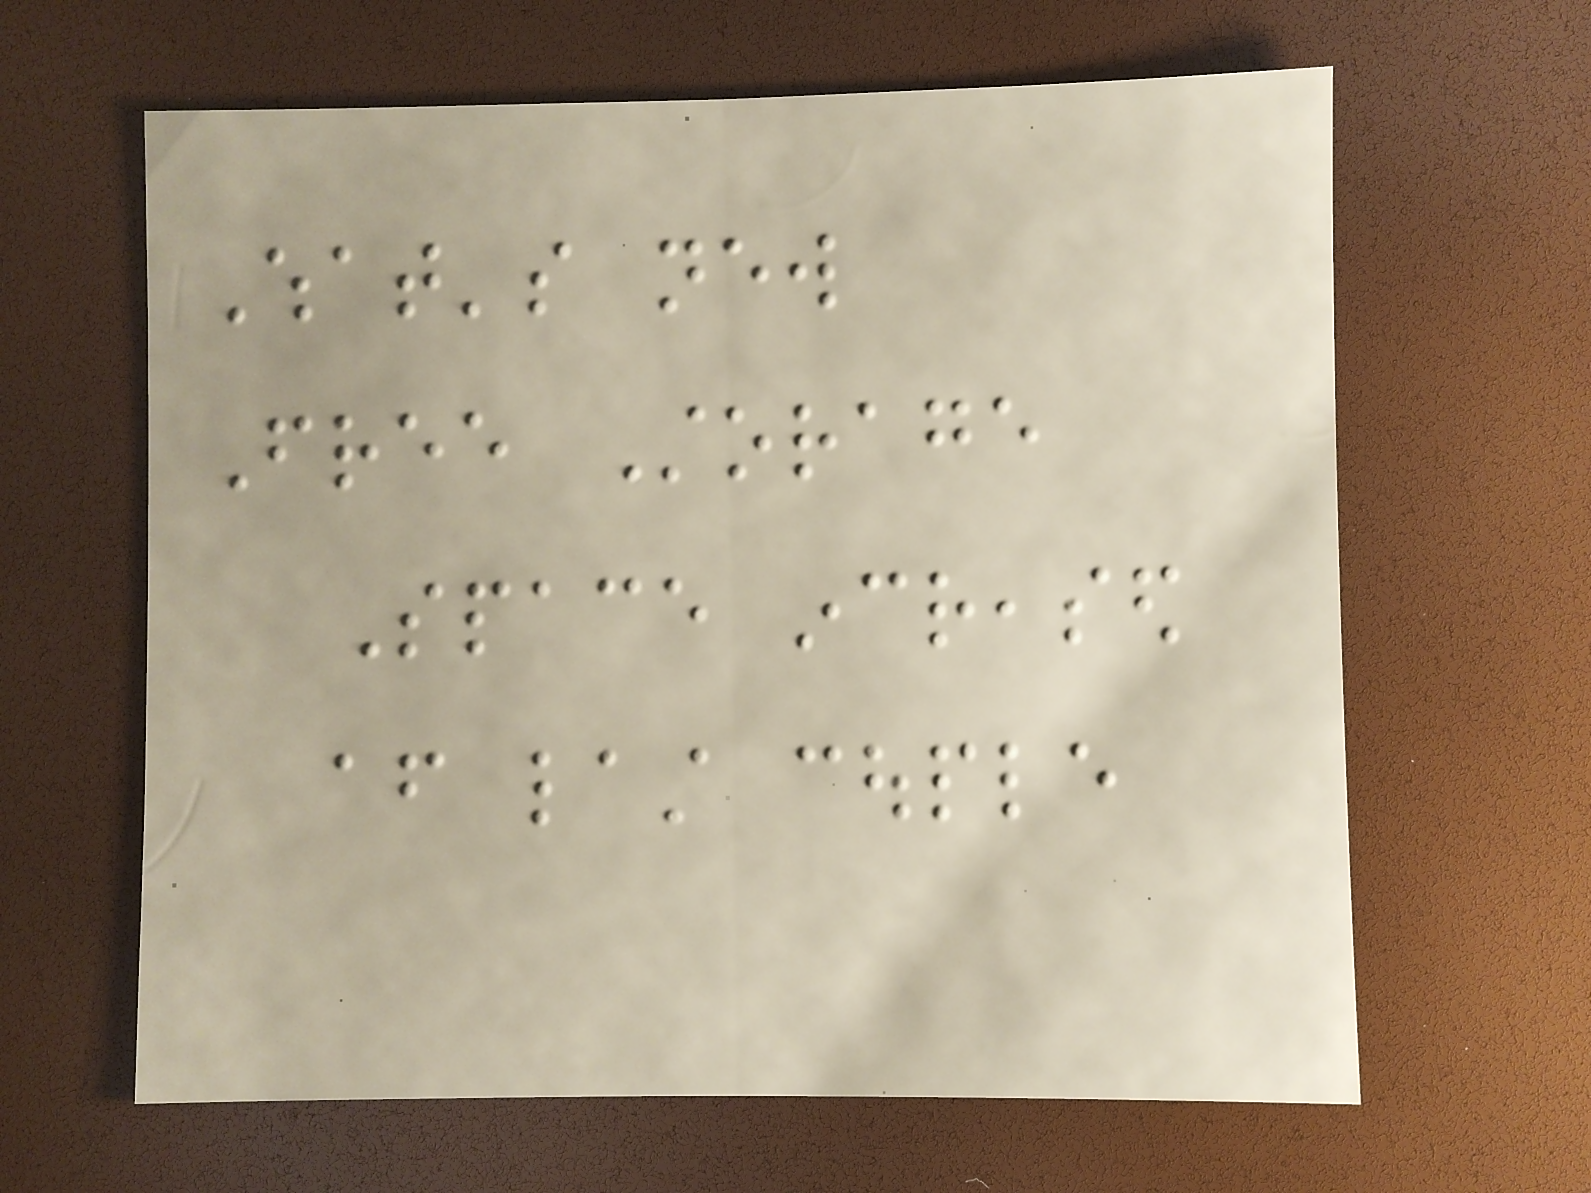What's new
Free Storage
Space increased
after last couple
